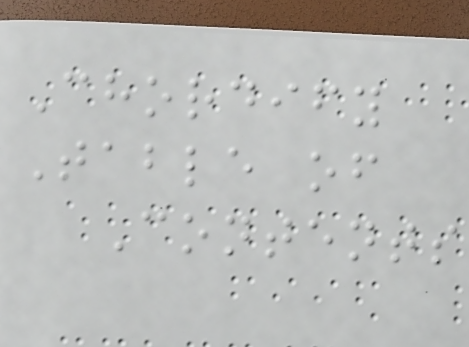Chordify
Table of
Contents
